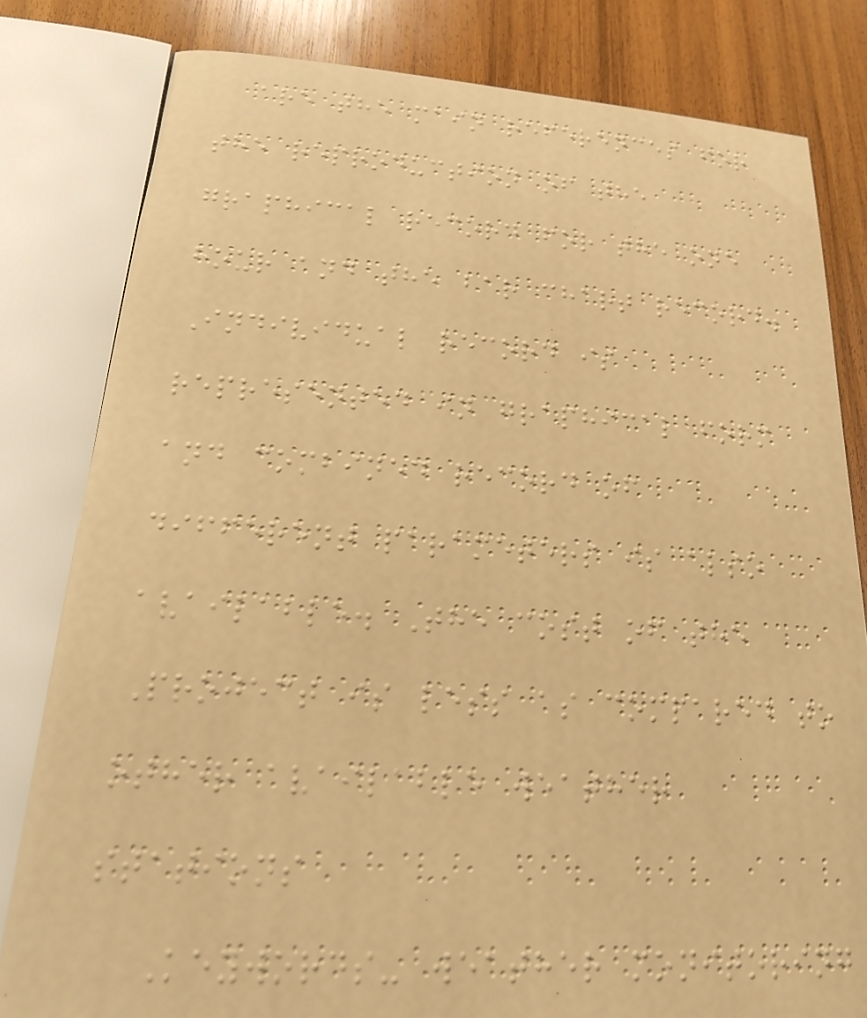are the main references for
the reproduction of the
graphical record for the one
hour and the bar chart record.
Individual record is
represented in graphical form
and combined record of
different parameters is also
available. The cost of the
Project is less as compared to
other available weather
stations
Keywords- weather monitoring
